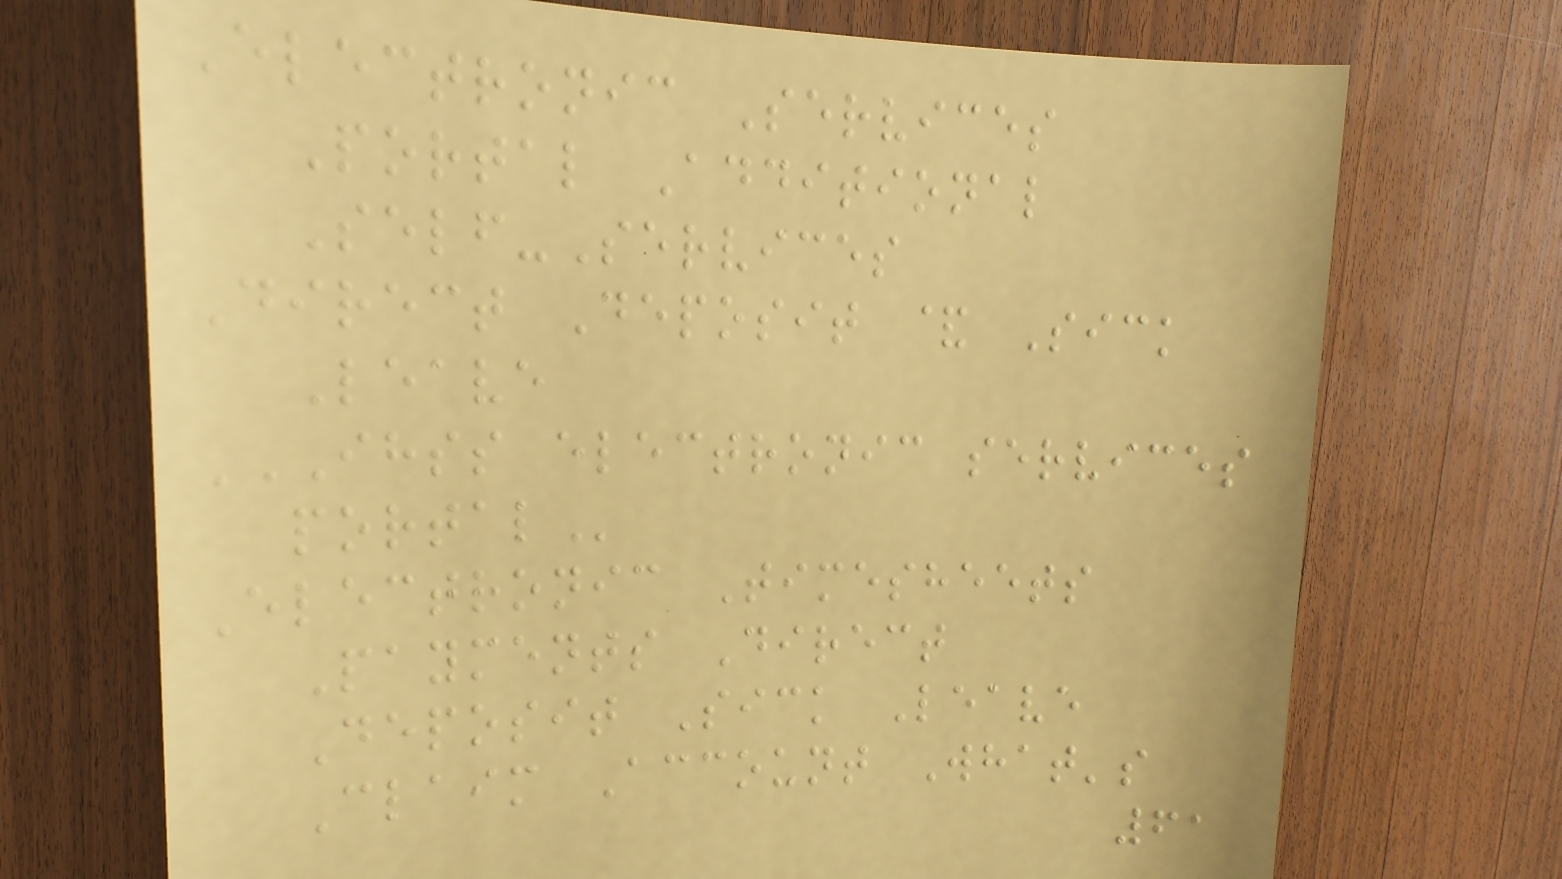Electronic Services
Portal Additional
Self-Services
Direct Deposit & Sick
Leave
IHSS ELECTRONIC SERVICES
PORTAL
Electronic Timesheets
Payments Direct
Deposit Sick Leave
Claim Account What's
61
